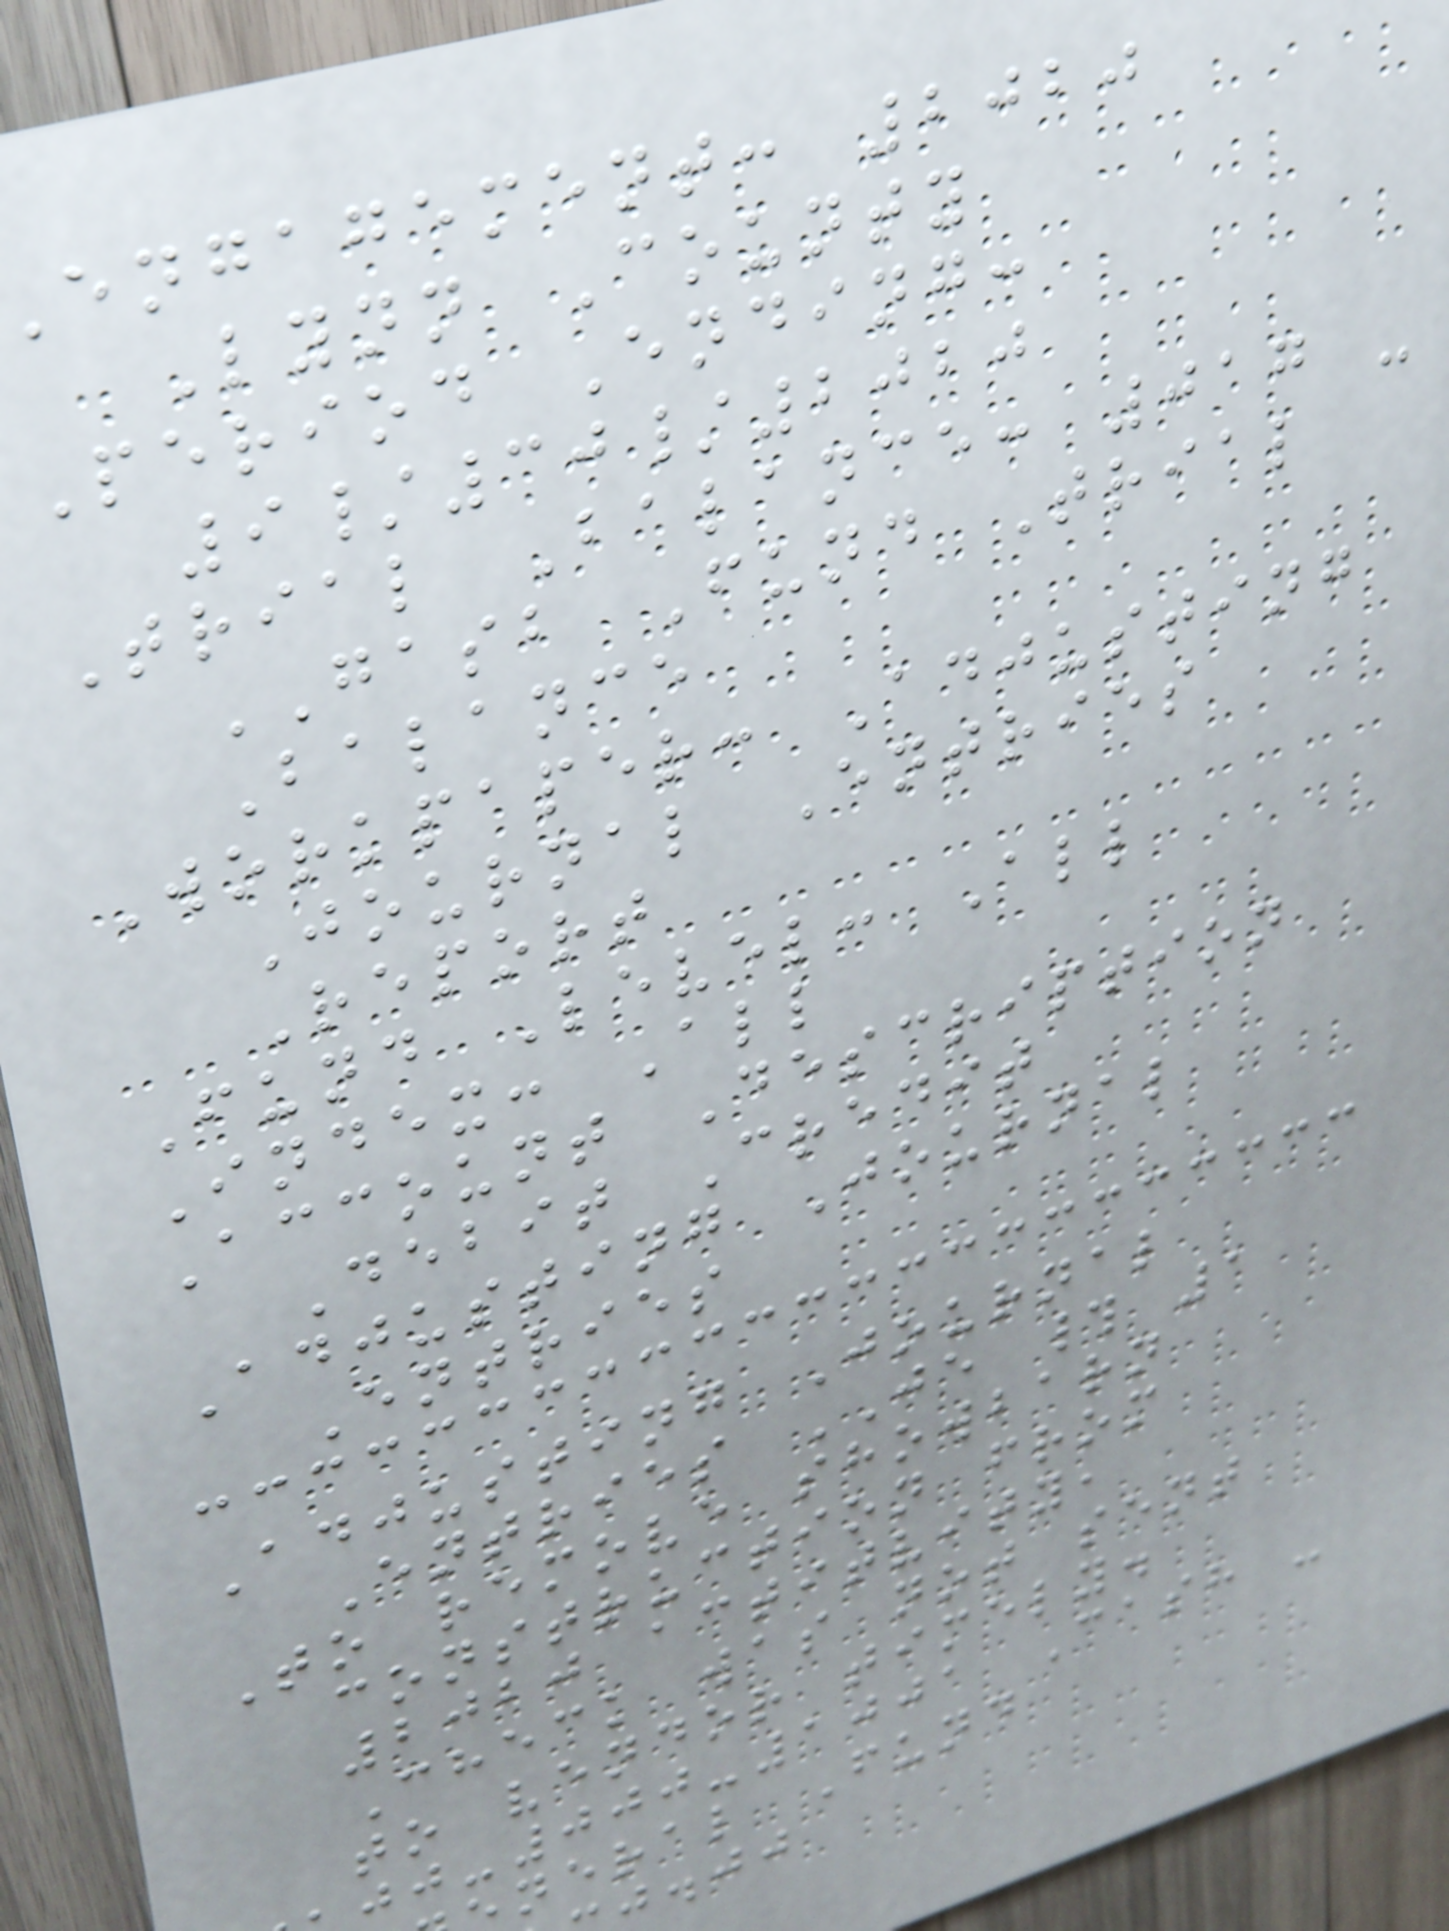engagement: 2020
Lynn County
Period Ending:
9/30/2020
Trial Balance: 017 -
GASB Fund Trial
Balance
Workpaper: Adjusting
Journal Entries
Report
Fund Level: All
Index: All
Account Description
Debit Credit
Adjusting Journal
Entries
Adjusting Journal
Entries JE # 1
To remove showbarn
construction from
2020 actitvity,
Check was not sent
to vendor timely.
-000-1001 Cash -
neral Fund
j.jj
